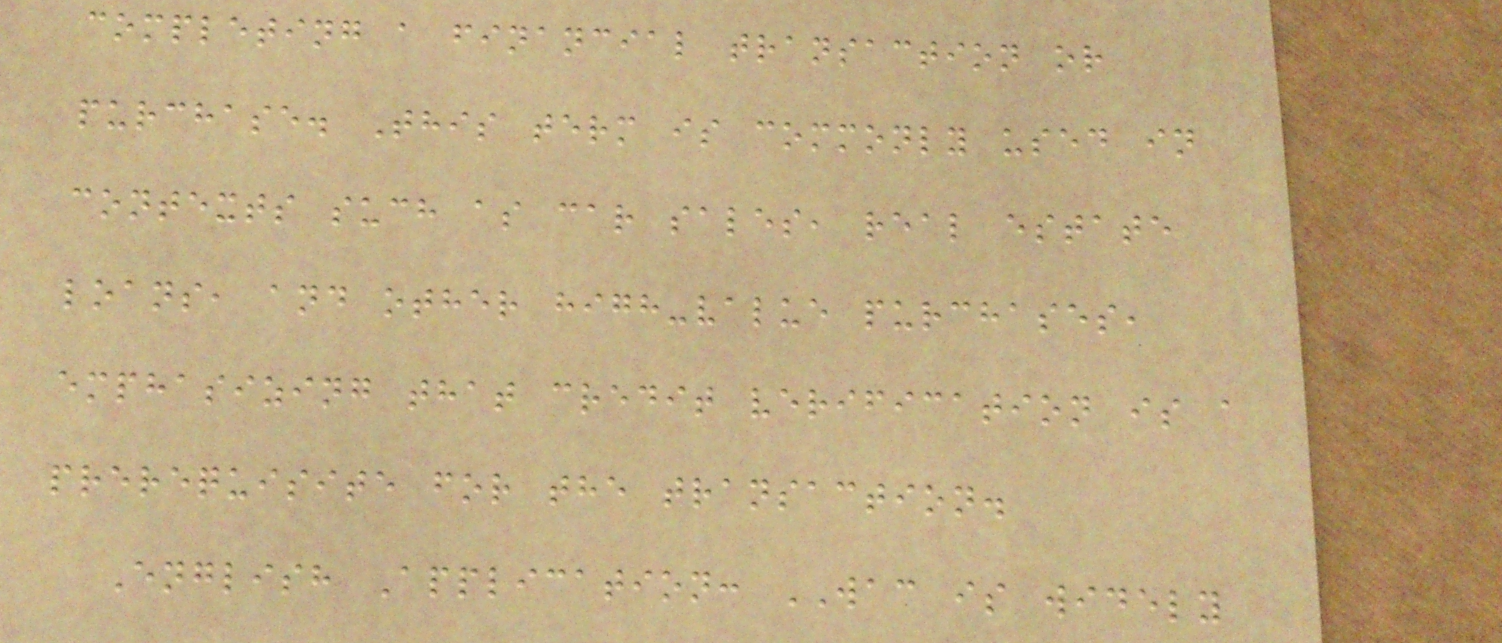completing a financial transaction or
purchase. This term is commonly used in
contexts such as car sales, real estate
loans, and other high-value purchases,
emphasizing that credit verification is a
prerequisite for the transaction.
English Application: WAC is widely
